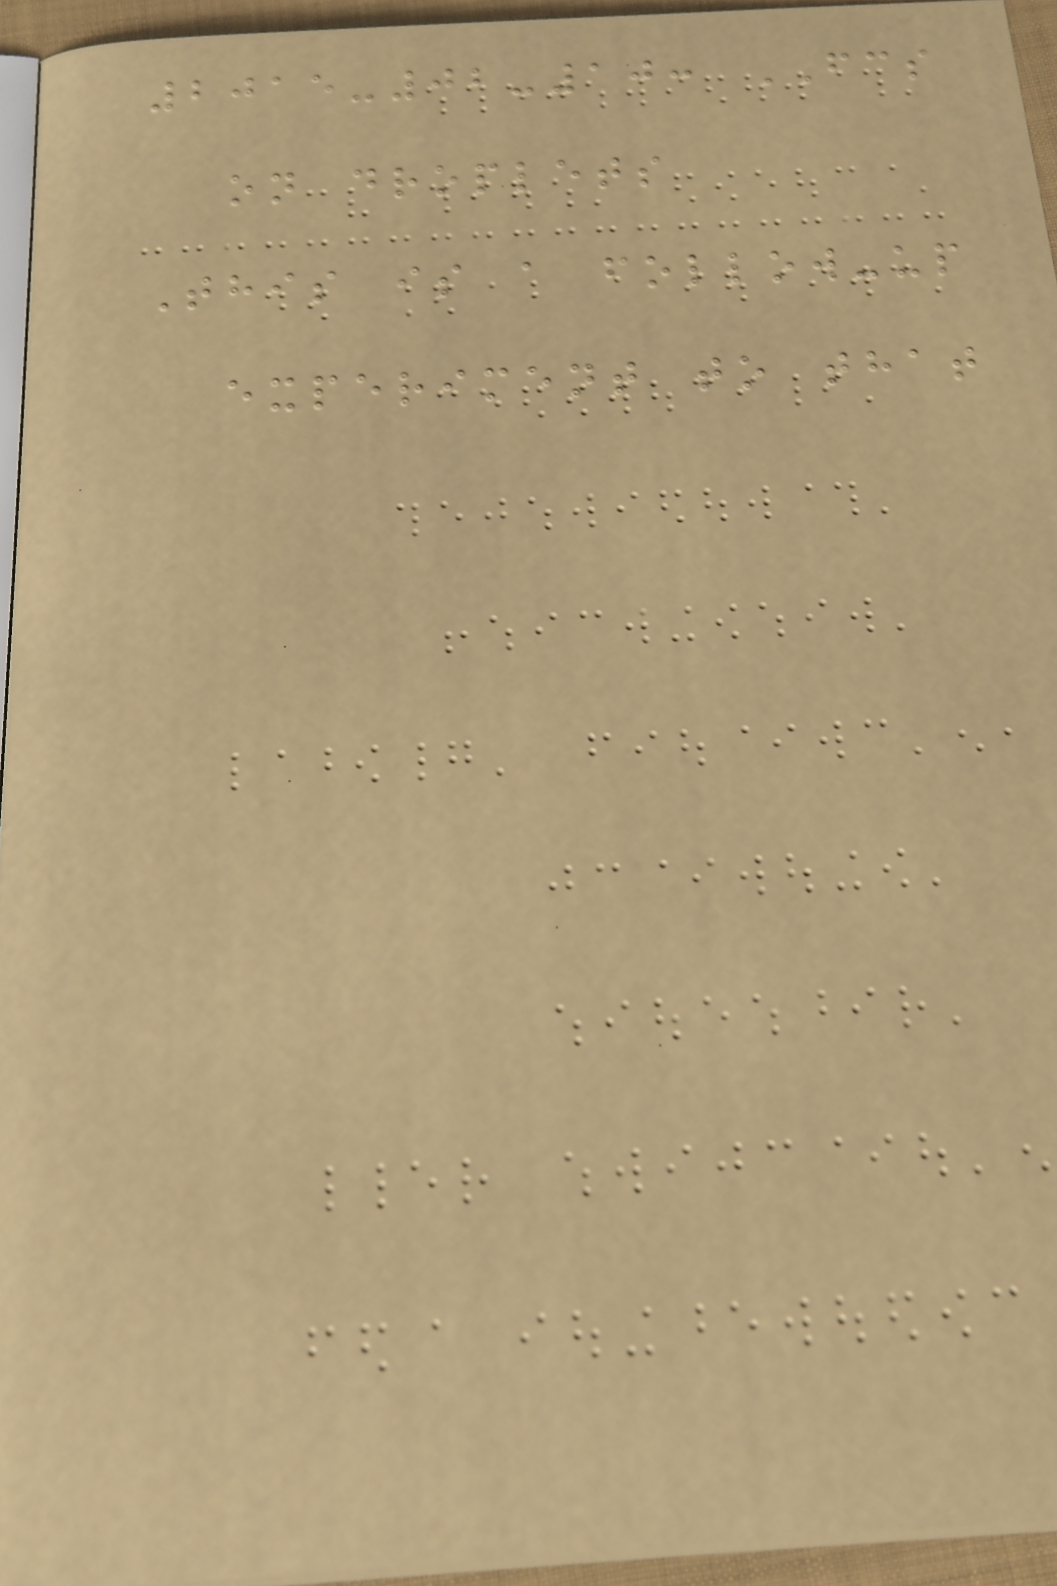2015-02-10: FCS
on droplets
This is a follow-up
experiment to that
